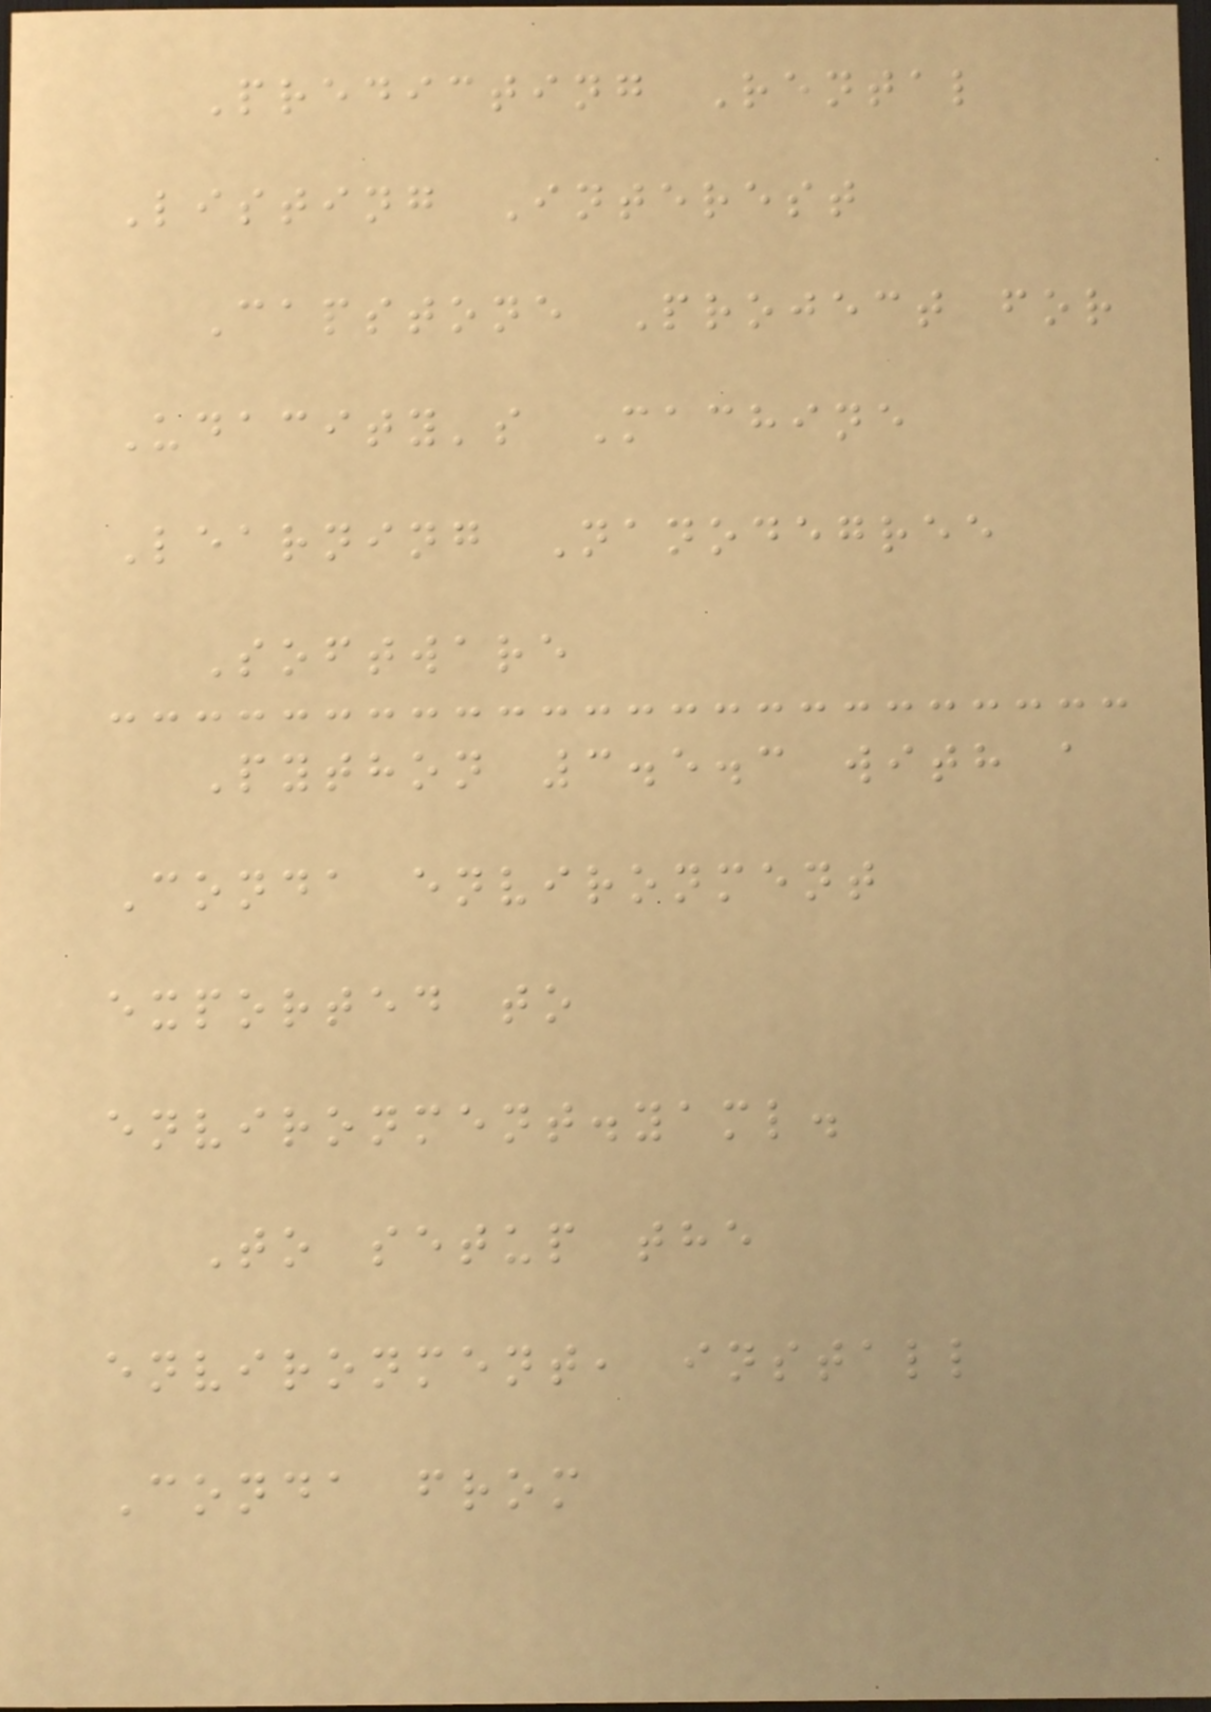Predicting Rental
Listing Interest
Capstone Project for
Udacity's Machine
Learning Nanodegree
Software
Python 3.5.3 with a
Conda environment
exported to
environment.yaml.
To setup the
environment, install
Conda from
